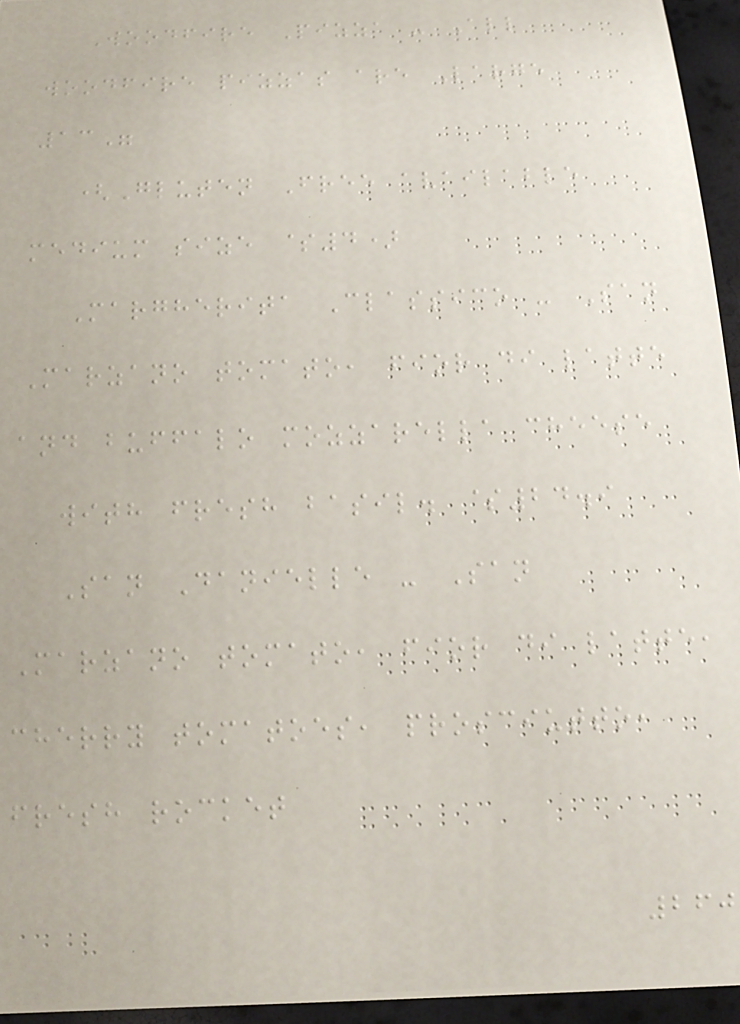Woodfire Pizza - All
woodfire pizzas are Large
13"
(Gluten Free available
medium size $4)
Margherita Classico - San
Marzano tomato, fior di latte
and buffalo mozzarella cheese
with fresh basil. $24.9
San Danielle - San
Marzano tomato, fior di latte,
cherry tomatoes, prosciutto,
fresh rocket
260
